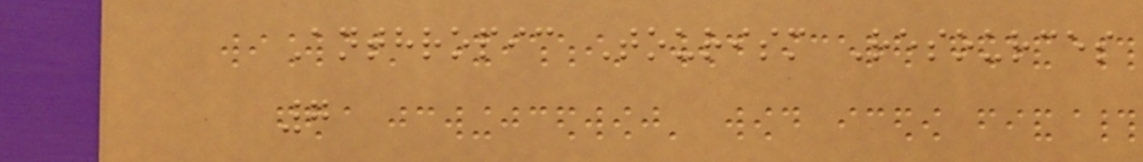Anthropic Tourism Resources
7
